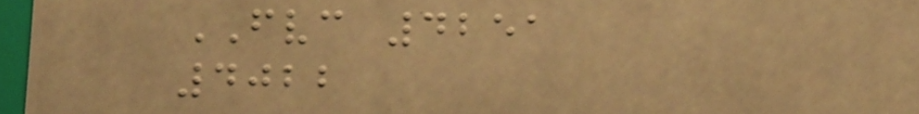FVC 4251
4022
